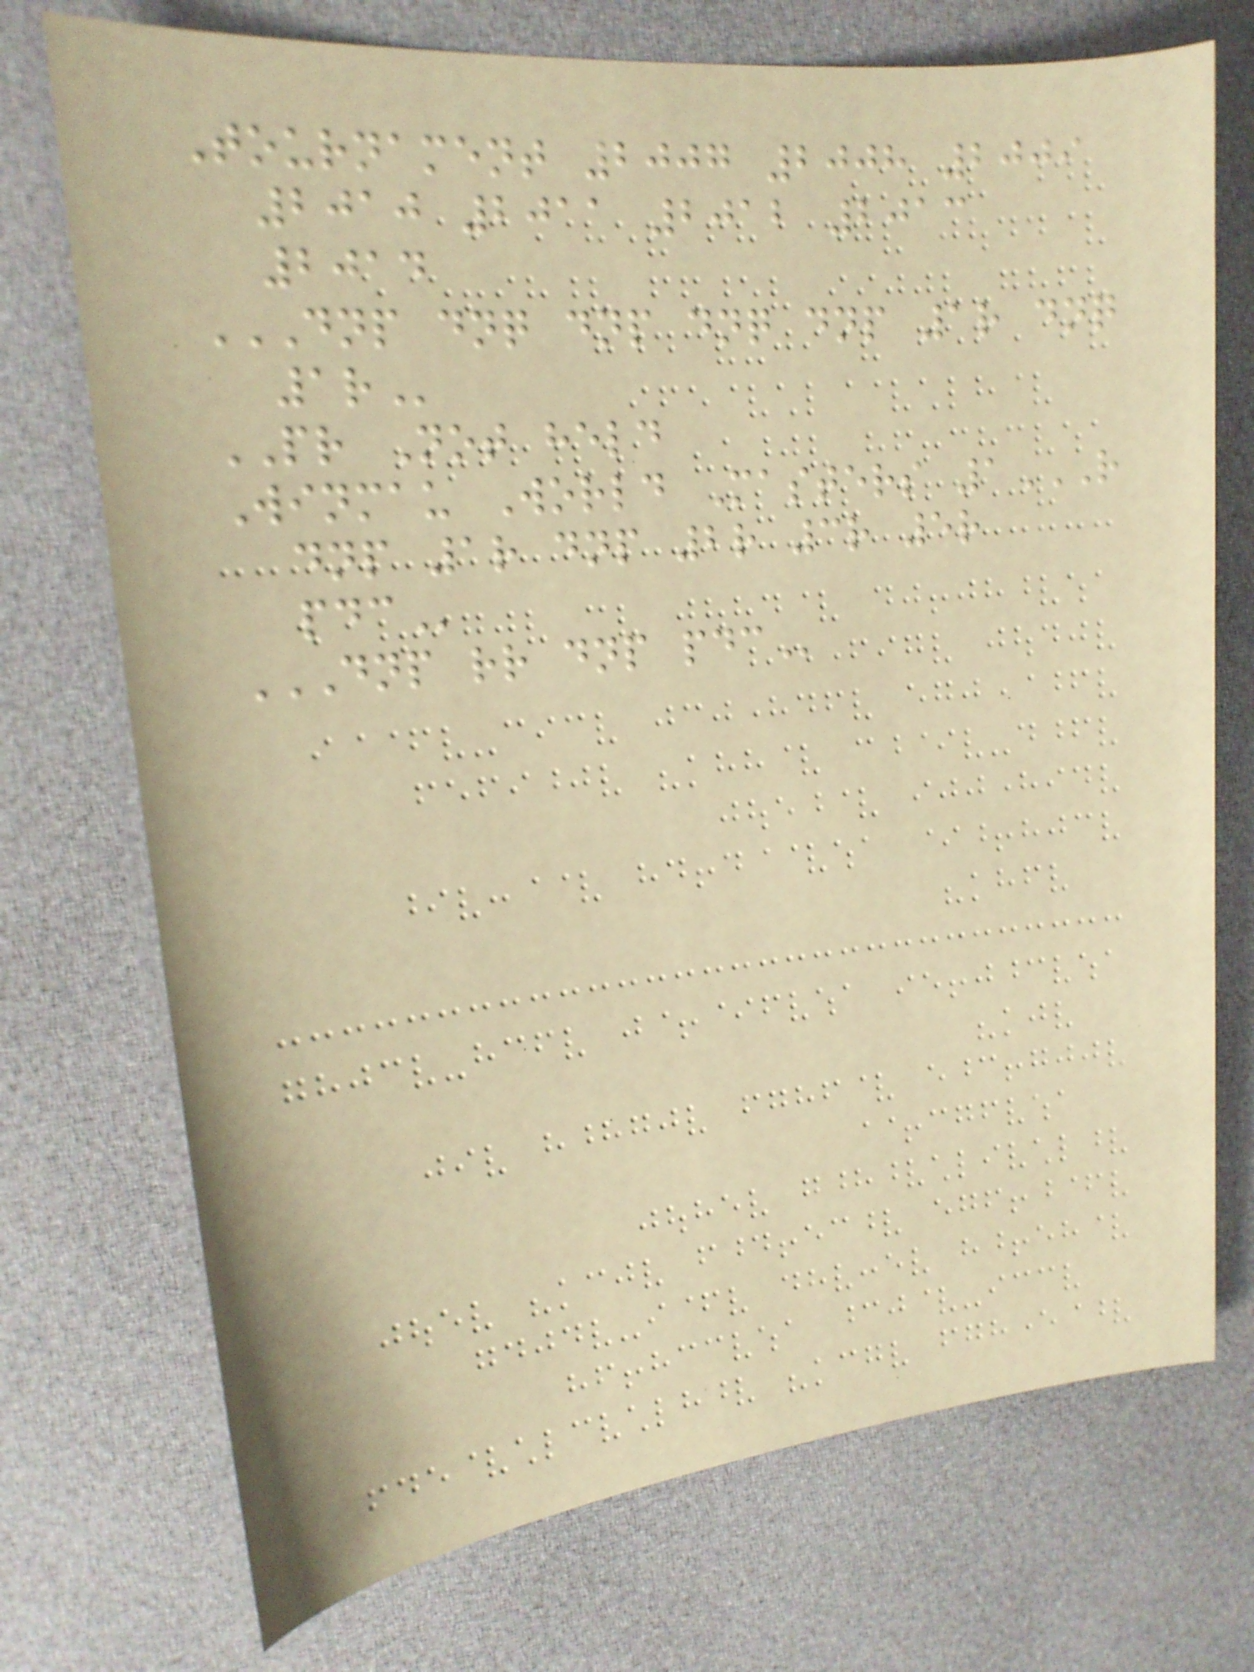Tournament 2007 2008 2009
2010 2011 2012 2013
2014
DNP DNQ DNP DNQ DNP 1R DNQ
1R
PR Not held
Winmau World Masters 1R
DNP 1R DNP 2R 3R 5R
PDC
DNP RR DNP PDC
